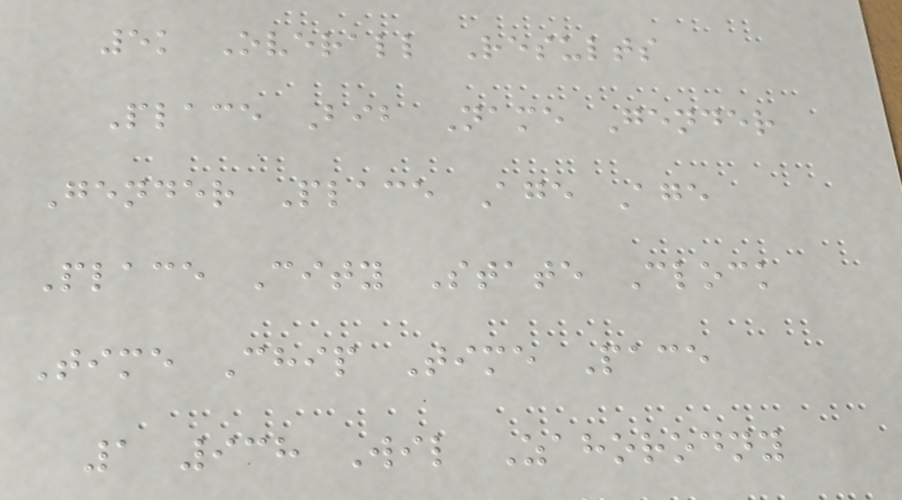5k Overall Results
Place Bib Name Gender
Gender Place Age Age
Place City State Clock
Time Chip Time Pace
1 938 Wil Zahorodny
